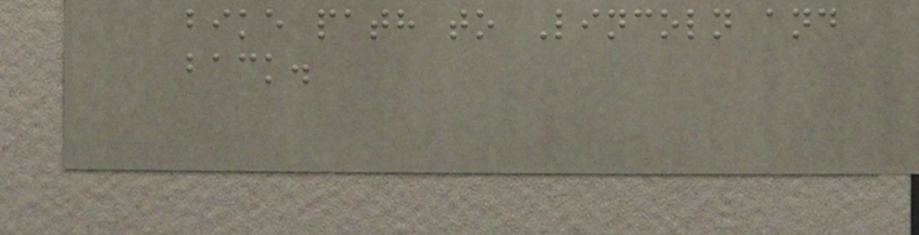bike path to Lincoln and
back.
